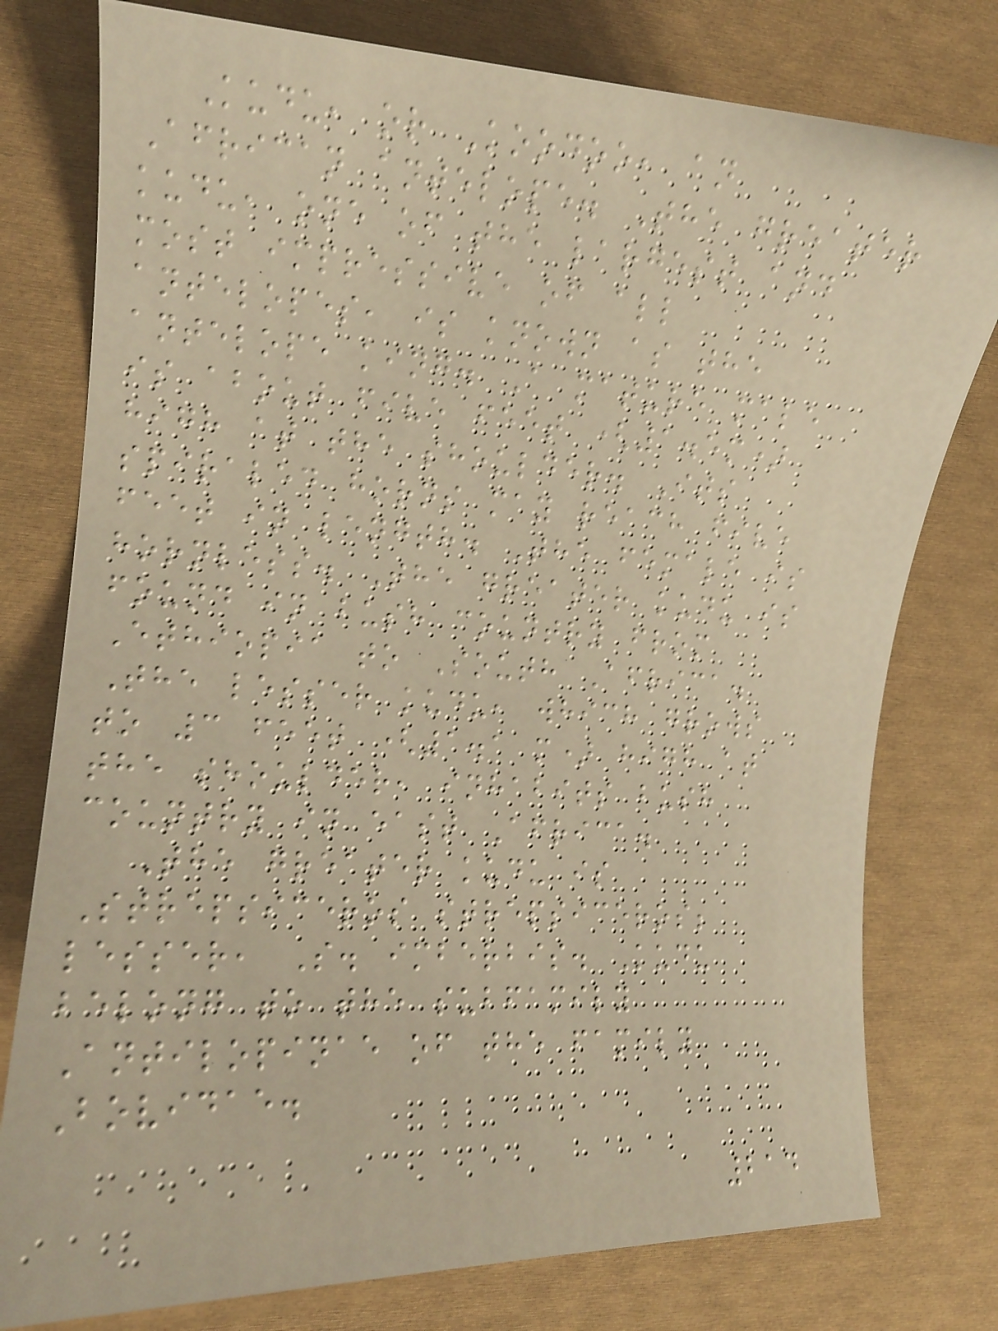Kudu, or Koodoo, an
African antelope. The greater
kudu, one of the largest and
most impressive of all
antelopes, is known as the
antelope king. A mature male
is about five feet (1.5m)
high at the shoulder. Its
spiraled horns may reach five
feet in length. The female is
hornless. The greater kudu is
found in bush country from
Ethiopia to South Africa.
The lesser kudu, which grows
to 3 feet (1.1 m) high at
the shoulder, inhabits bush
country in east Africa.
The greater kudu is
Strepsiceros strepsiceros;
lesser, S. imberbis. Kudu
belong to the subfamily
Antilopinae of the family
Bovidae.
214
